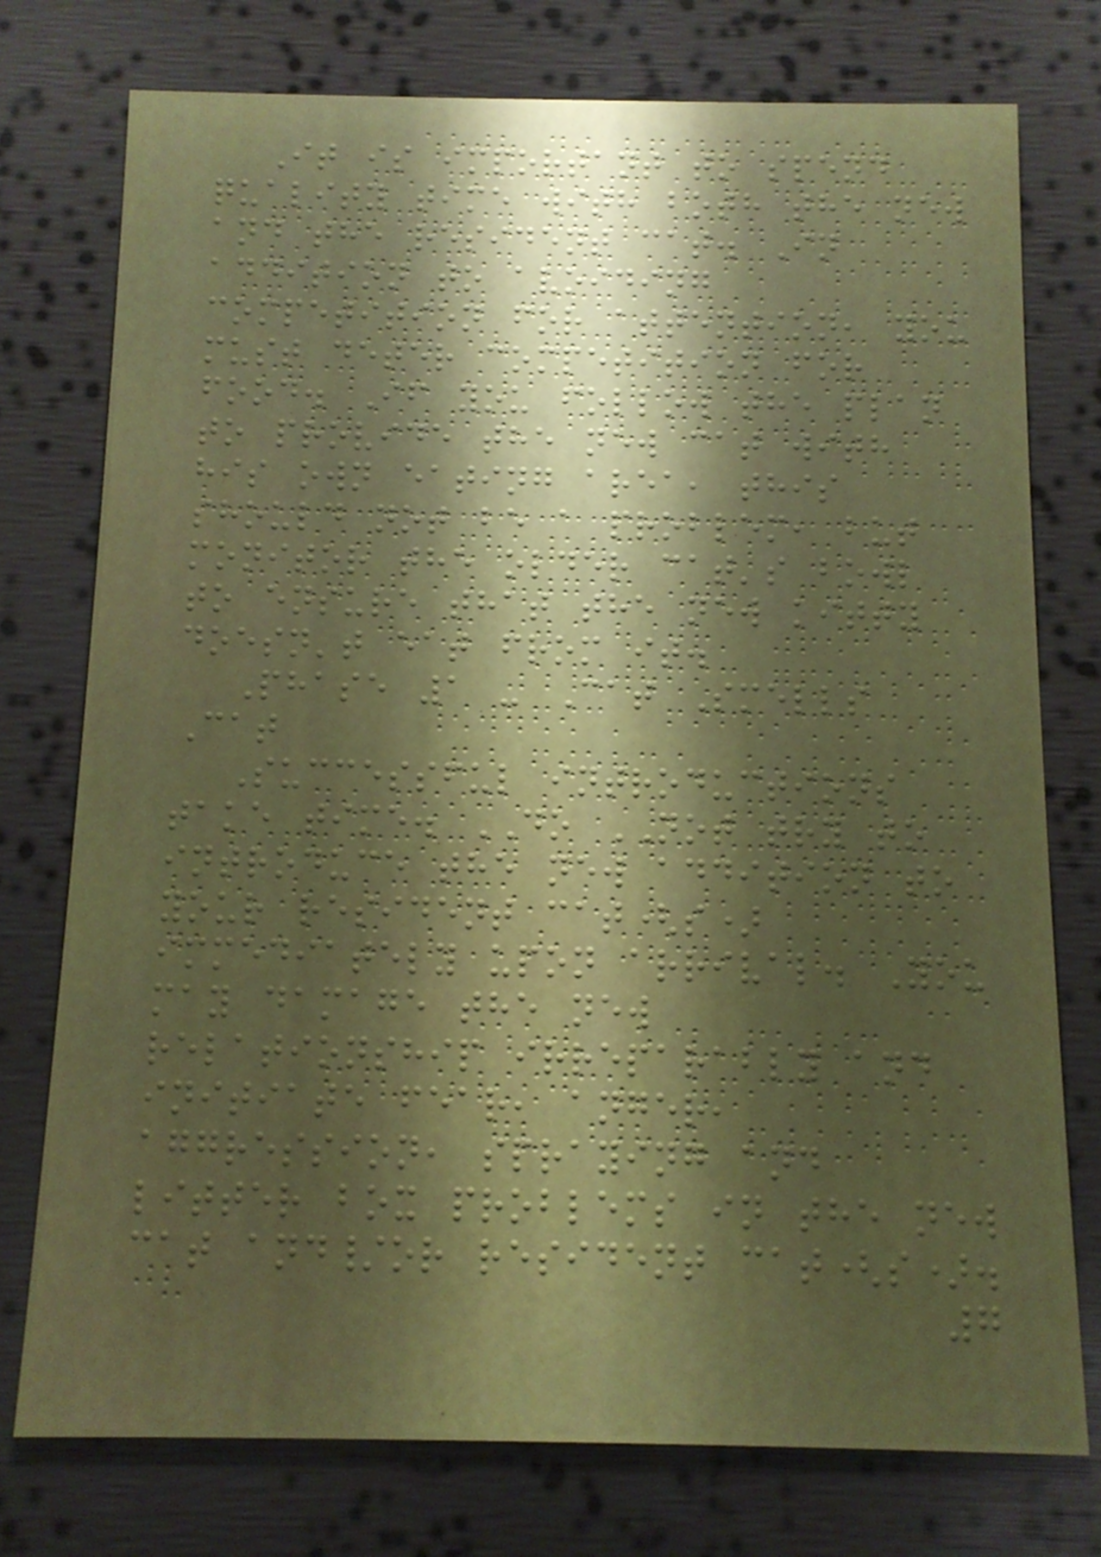It is important to spend
quality time with both the new
and the resident cat. In
addition to avoiding
competition for attention, you
must deter competition for
food. If you follow the plan
to provide the new cat with
his own eating area, this
should not be a problem, but
monitor the older cat's bowl
to ensure that the new kitty
doesn't eat from it.
Phase 1 - Cat Smells
Cat
Successful introductions
take time. DO NOT try to
introduce the new addition to
your resident cat(s)
immediately upon arrival. You
may damage the new
relationship irreparably and
initiate fear, anger,
aggression, spraying and
litter box problems in the new
cat and/or resident cat(s).
7
